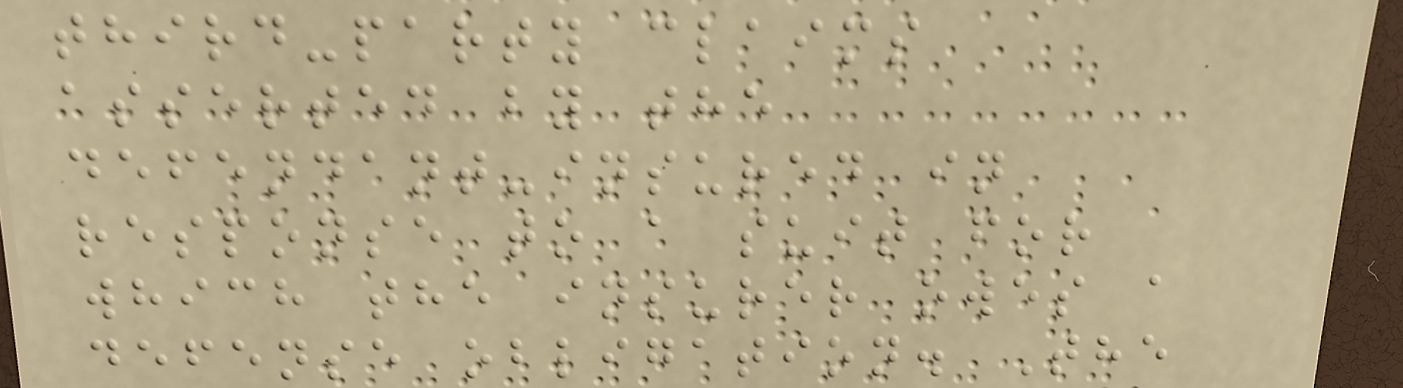third-party claims
asserted by the
defendant-insured in
response to a suit for
which the insurer owes a
defense obligation. The
